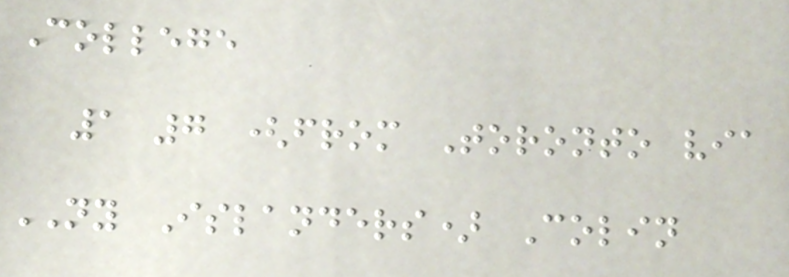College
1 7 (from Toronto via
NY Islanders) Colin
